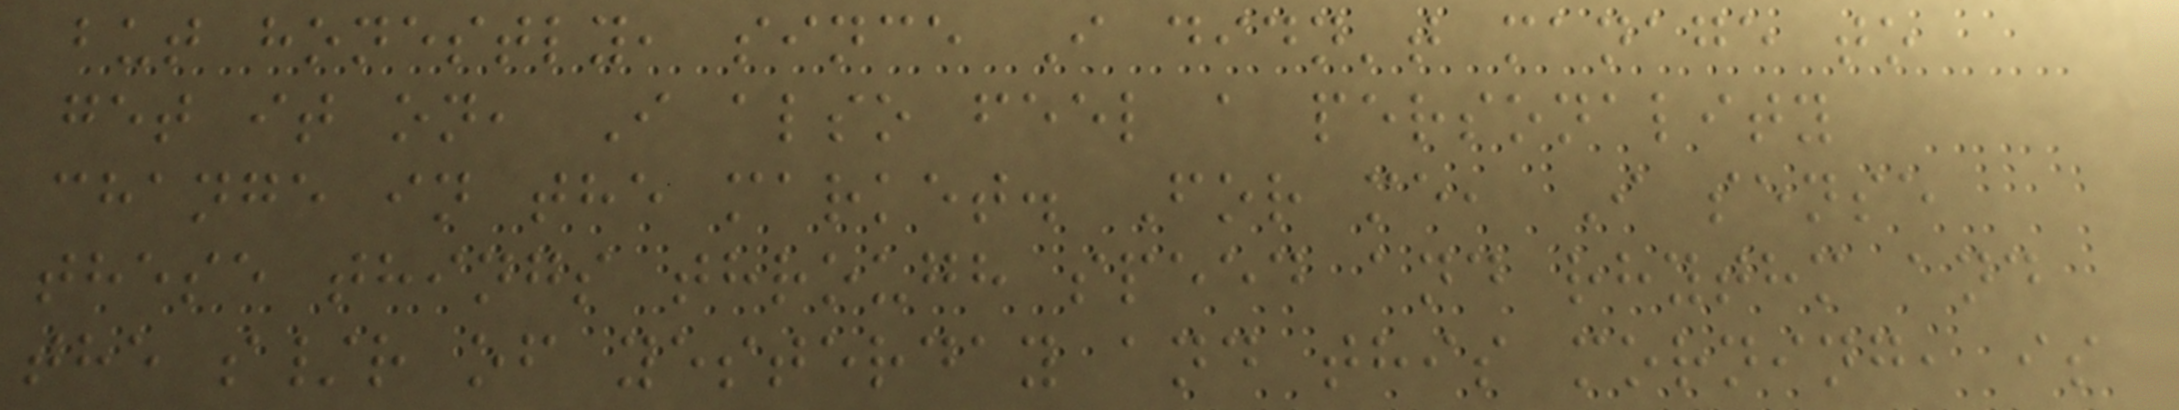but honestly, since I didn't manage to
get it on, I also feel a personality
change in the market. For me, I sense
these things through speed and rhythm and
the s/r of yesterday and this morning, is
